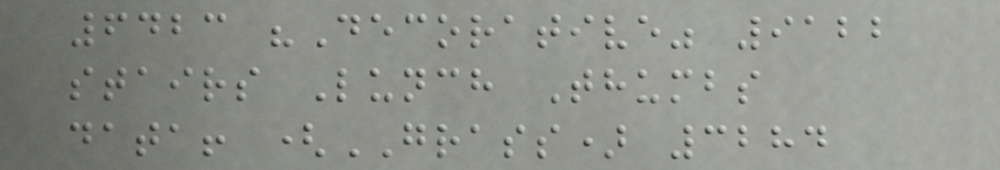6423 "Decorative" 9122
stairs Lunch Thumbs
data! (GRASS) 3284
